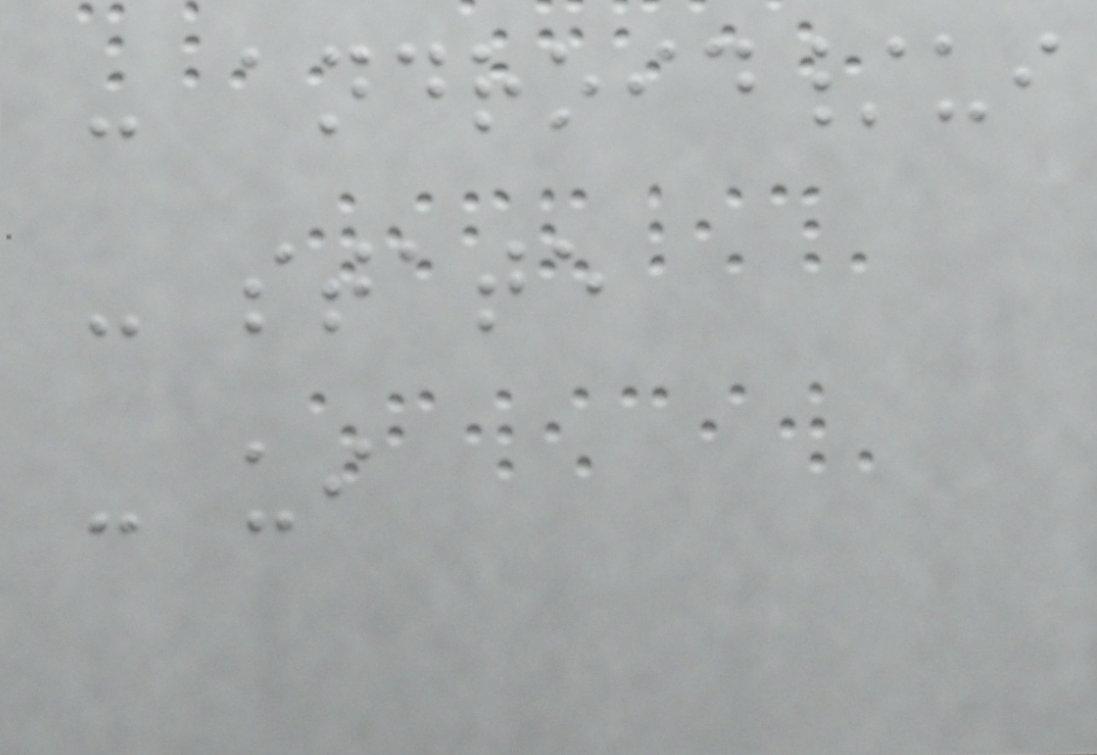- android/ui
- state
- ui
